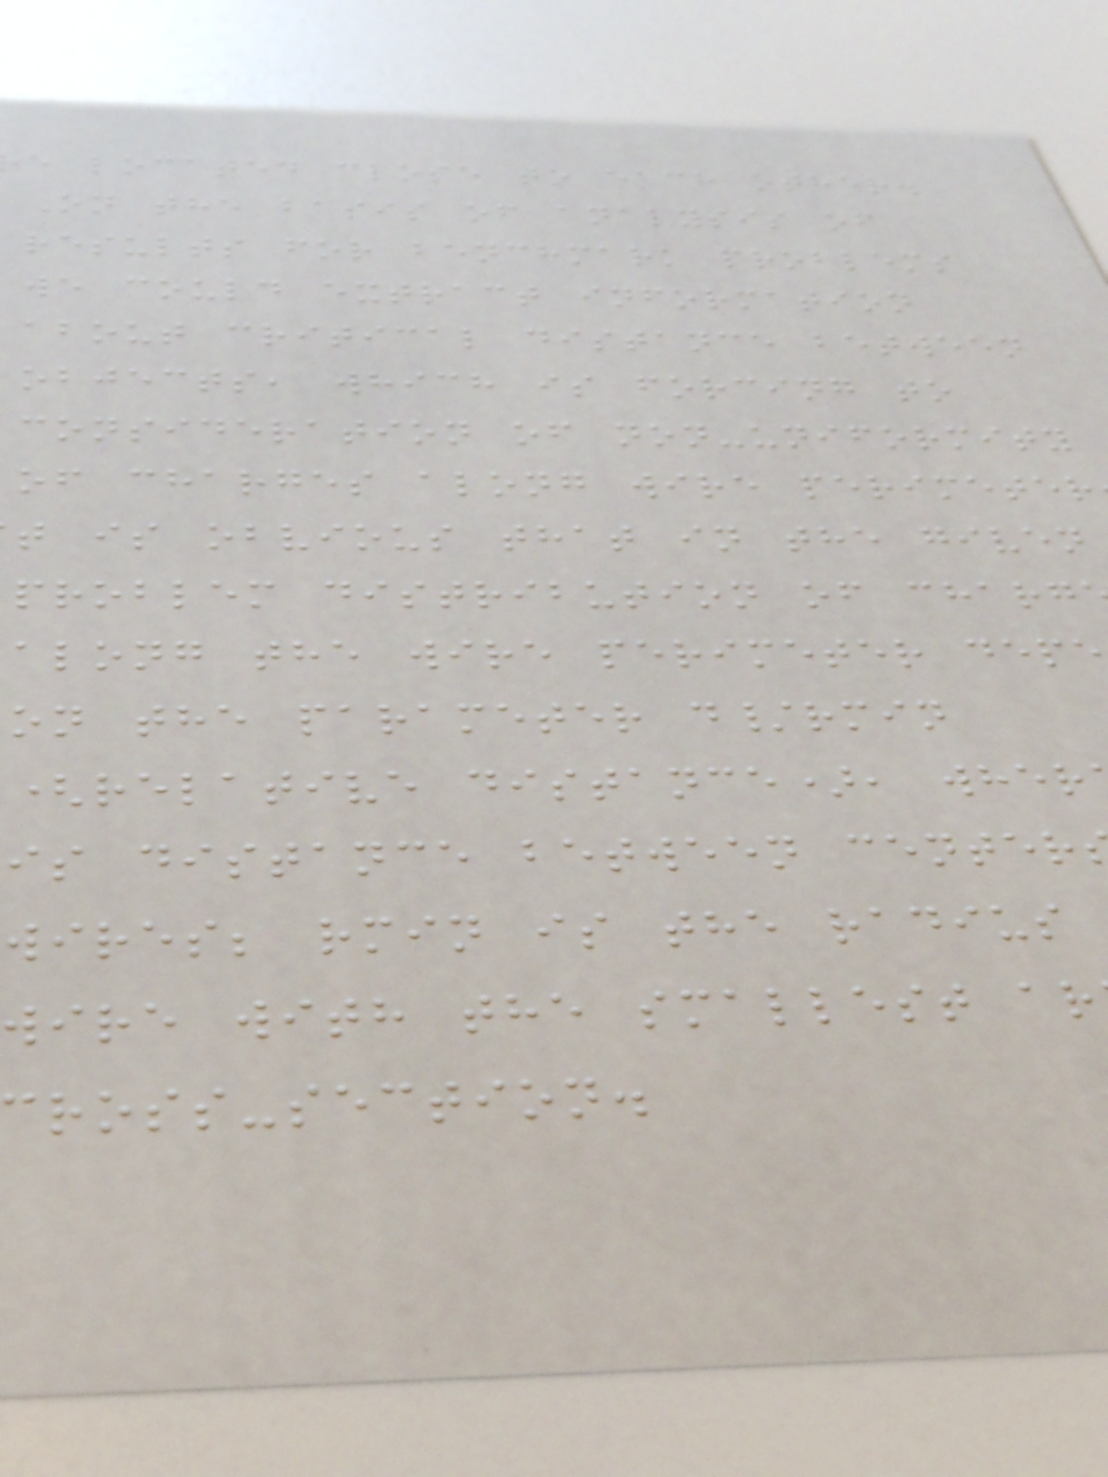e located close to each other.
On the basis of analysis of
results for benchmark problems
we could extract information
about critical distance between
objects, which is forcing to
consideration of non-uniformity
of charges along wire perimeter
t is obvious that in the given
problem distribution of charg
along the wire perimeter depe
on the parameter d/rmin
(relative distance), wher
is distance between center
wires; rmin is the radius
wire with the smallest ar
ross-section.
